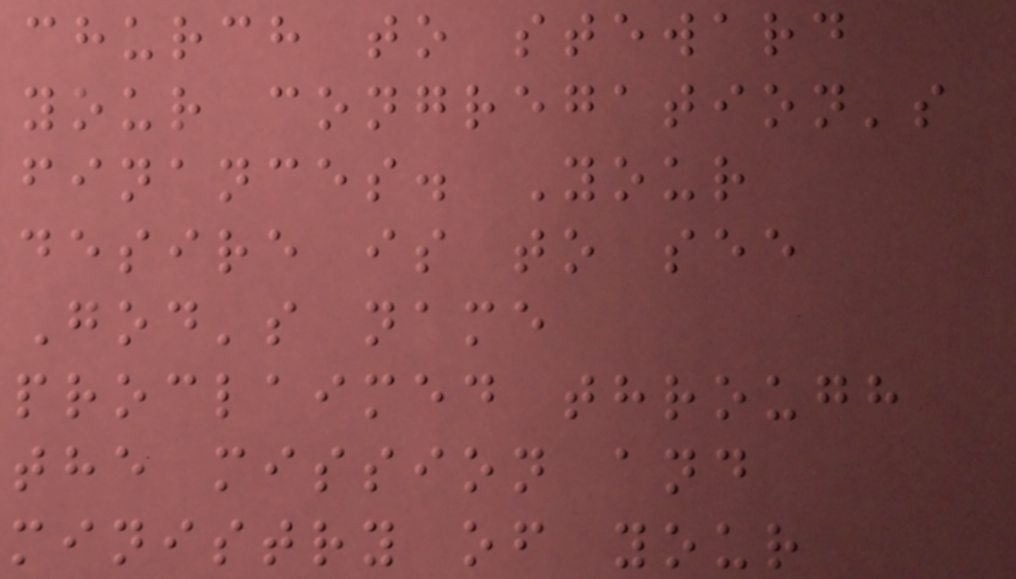church to steward
your congregation's
finances. Your
desire is to see
God's name
proclaimed through
the mission and
ministry of your
